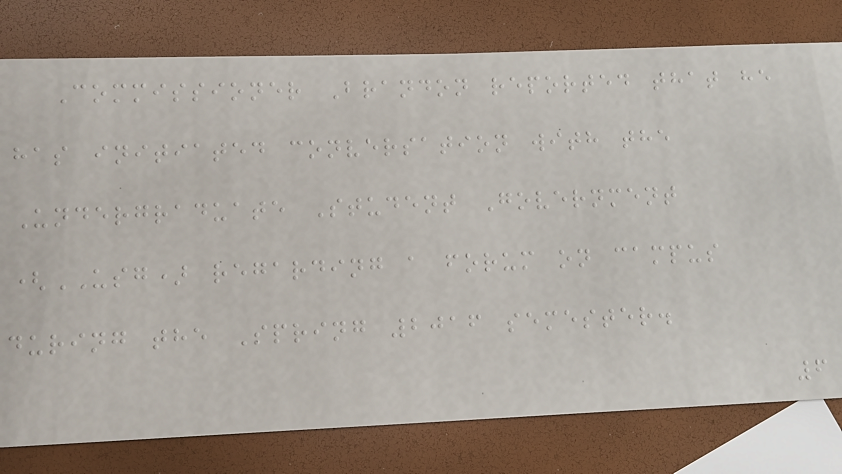Commissioner Brandon reported that he
has initiated conversation with the
Undergraduate Student Government
(USG) regarding a forum on campus
during the Spring 2016 semester.
6
